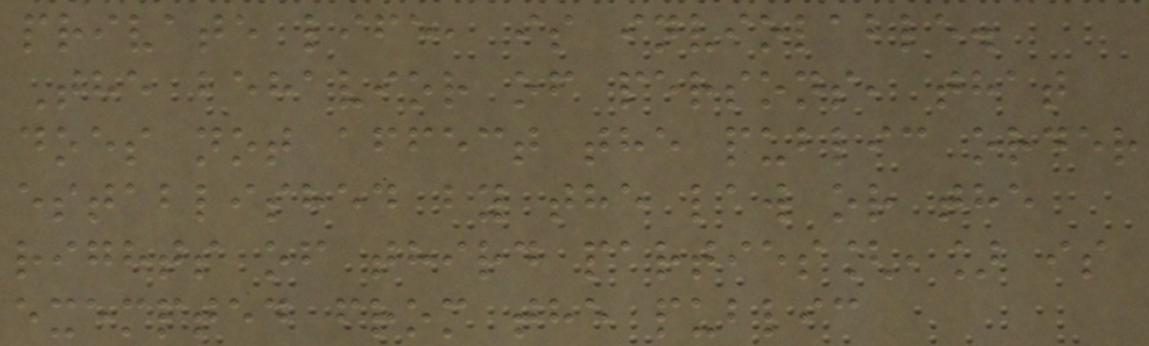private life, is inviolable.
The behavior of persons, that
does not affect the public order
established by the law or the
rights of third parties[,] is
exempted from the public
